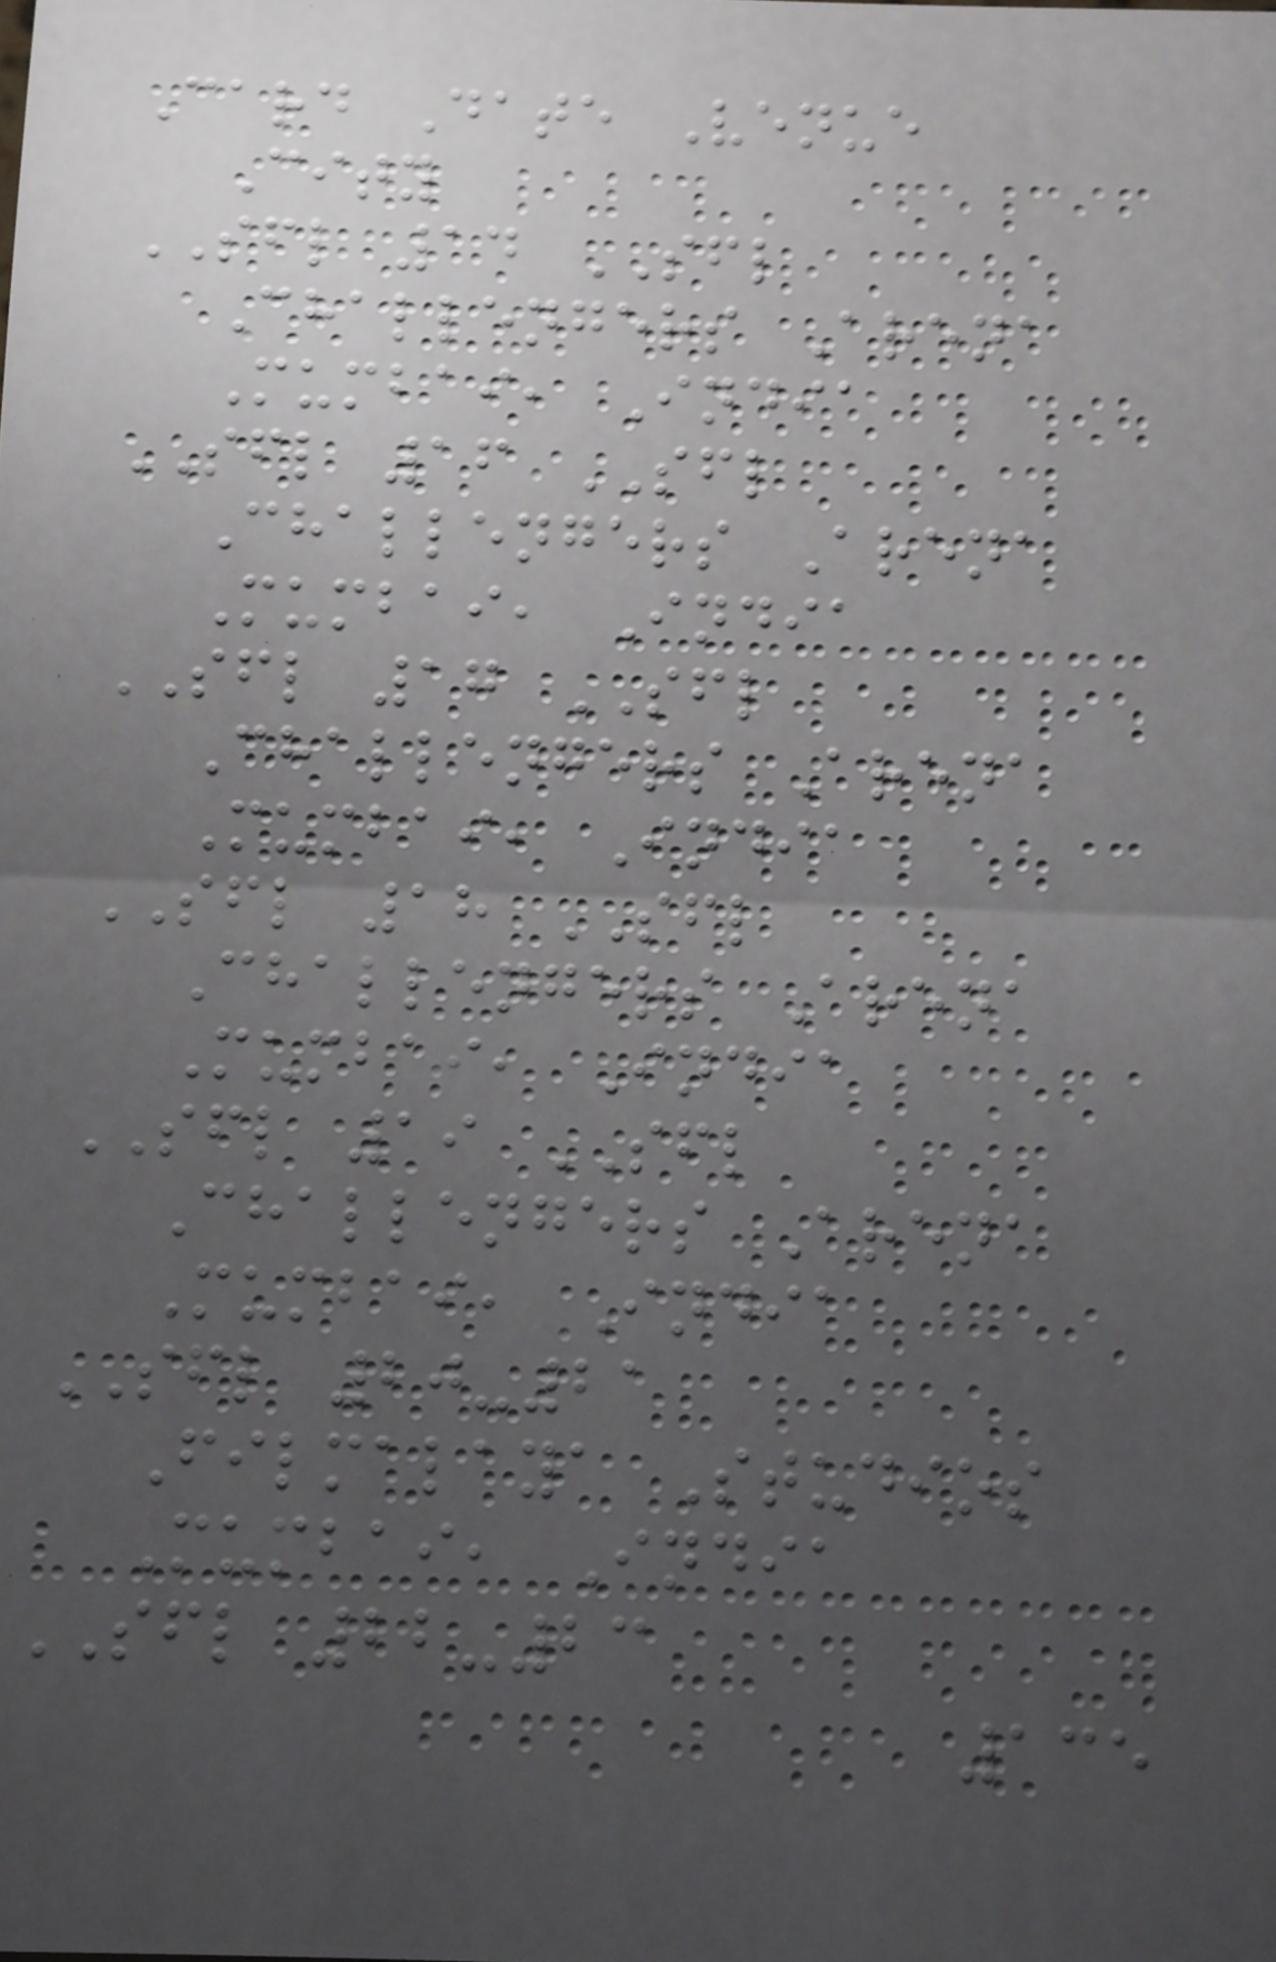Card Date Venue
City
SFL 14 SFL
Challengers Arena
Mumbai, India
SFL 16 SFL
Challengers Arena
Mumbai, India
SFL 17 SFL
Challengers Arena
Mumbai, India
SFL 18 SFL
Challengers Arena
Mumbai, India
SFL 19 SFL
Challengers Arena
Mumbai, India
SFL 20-21
Filmalaya Studios
Mumbai, India
SFL 22-23
135
